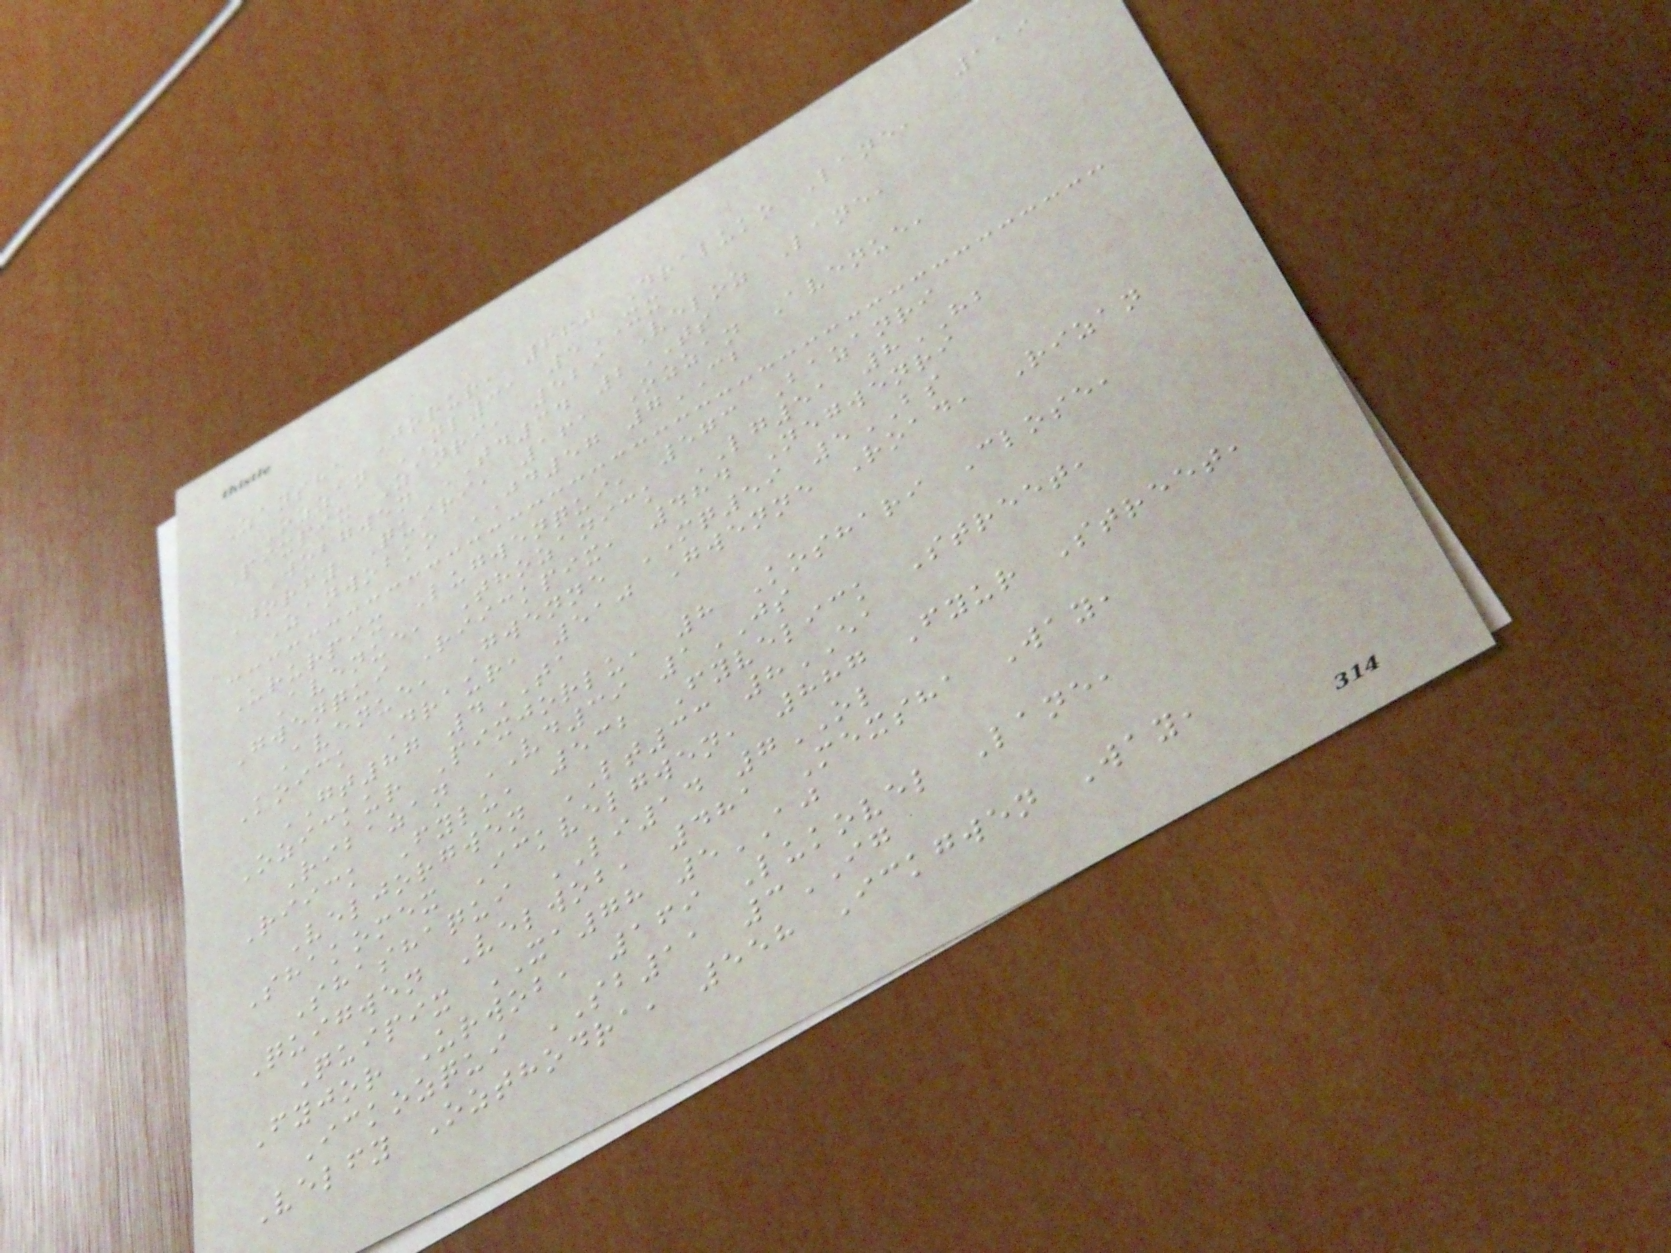119
Zansha Jorur, 660 Draluko Lane,
Ozzan NL31 5XX
Pixpix Zanri, 529 Veloz Lane,
Wobgwen TD34 2TS
Jorfy Quiri, 161 Ozzan Avenue,
Zanwobko JD57 7CB
Ururpix Lugwenqui, 573 Bazanri
Avenue, Thozanick LG51 8HB
Gwenqui Riickpix, 484 Negwenri
Avenue, Gwenne MQ59 5BS
Koick Draur, 510 Gwenne Road, Rizan
GT87 4TA
Ozickur Pixjorlu, 8 Koshari Close,
Ribazan VD39 1JS
Riick Fylu, 532 Fyvelick Street,
Veljorgwen LT33 8EA
Shakomex Ickvelgwen, 887 Fyur Street,
Shashaqui LI14 7OL
Quigwen Velwob, 481 Mexsha Way,
Quipix XA78 5AJ
Fyjor Urwob, 169 Lukovel Lane,
Ickozqui SB11 3IG
Velfy Ozthodra, 558 Ickgwen Way,
